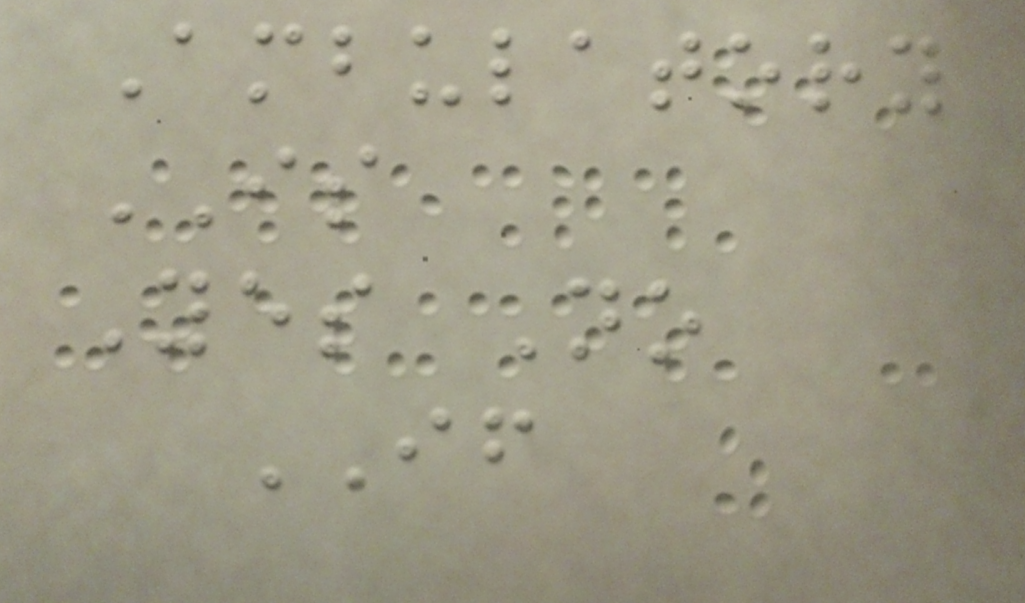Ambulatory
IS
Yes No
IF
